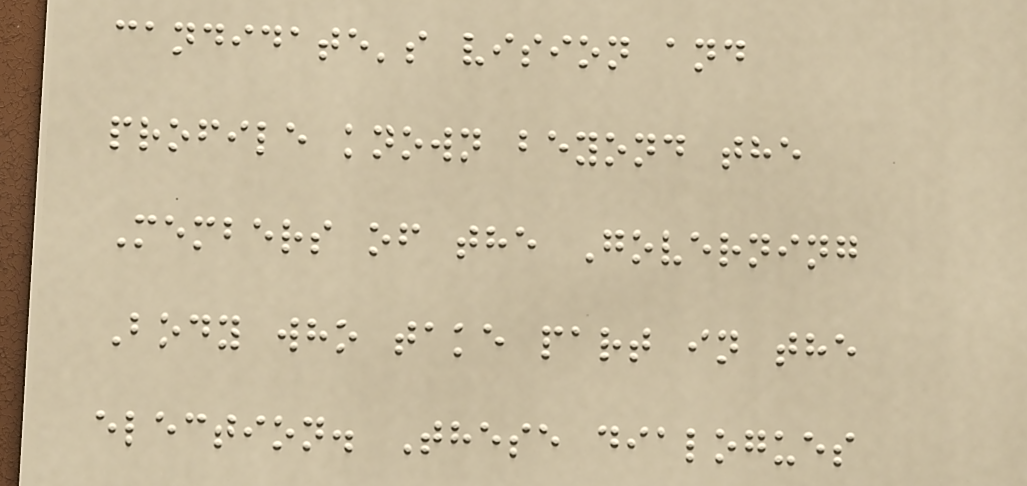candidate's vision and
profile known beyond the
Members of the Governing
Body who take part in the
election. These dialogues
